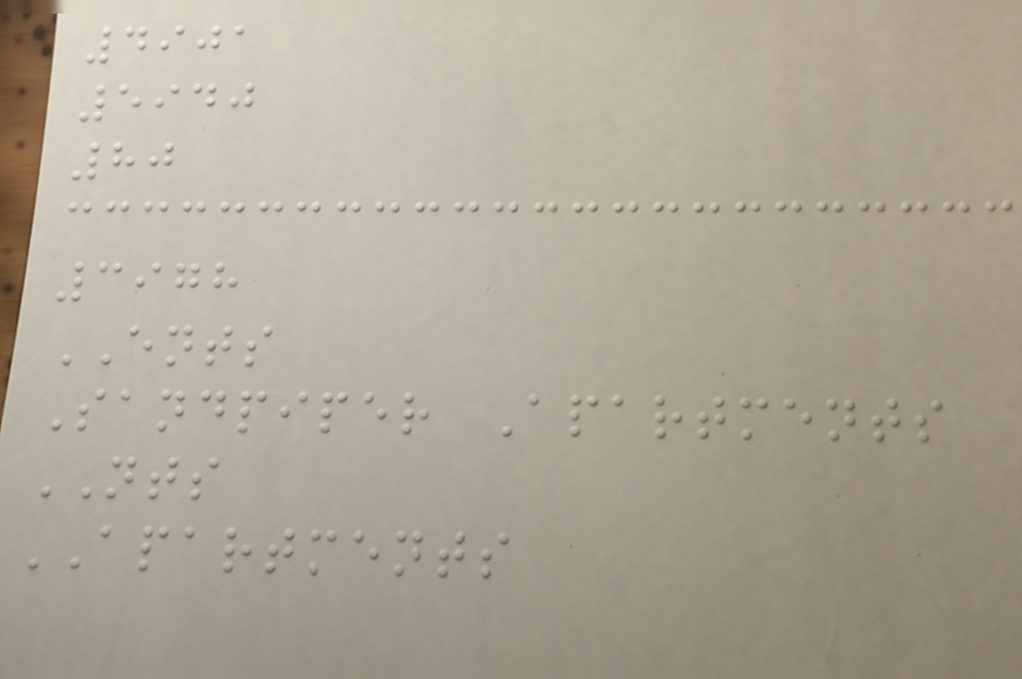4901
5940
80
3978
ENTS
Sandpiper Apartments
NTS
APARTMENTS
